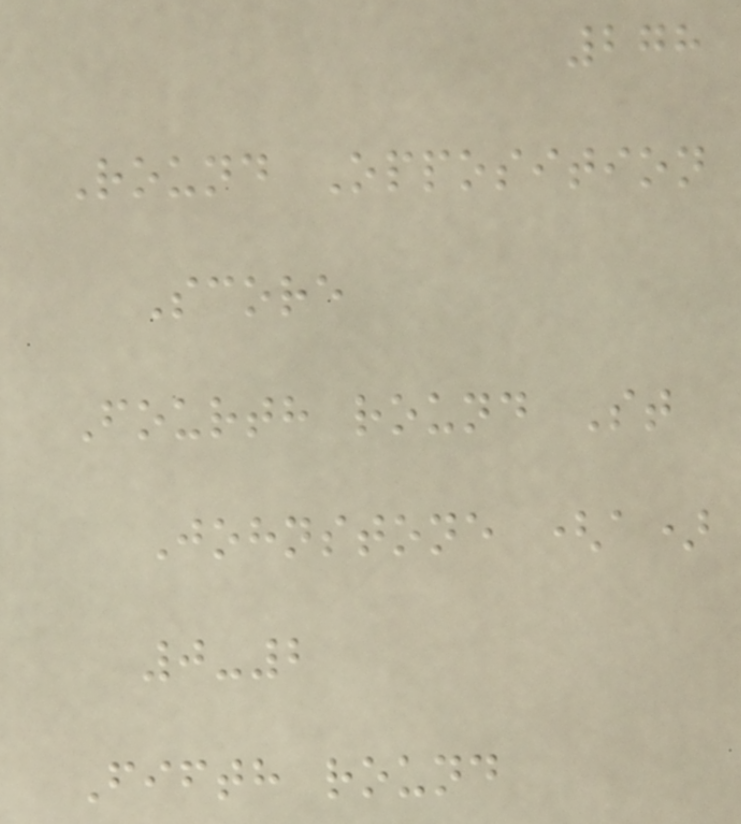278
Round Opposition
Score
Fourth round St
Johnstone (a)
0-2
Fifth round
